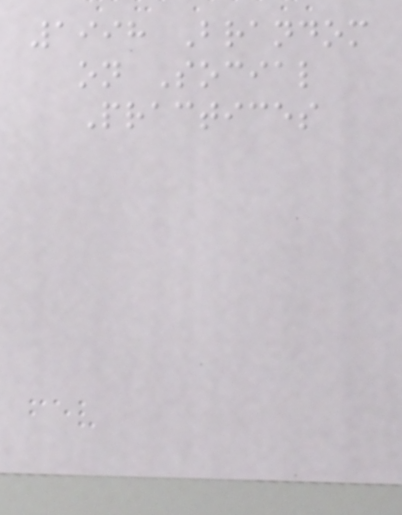1998 Brandom
on Social
Practices
